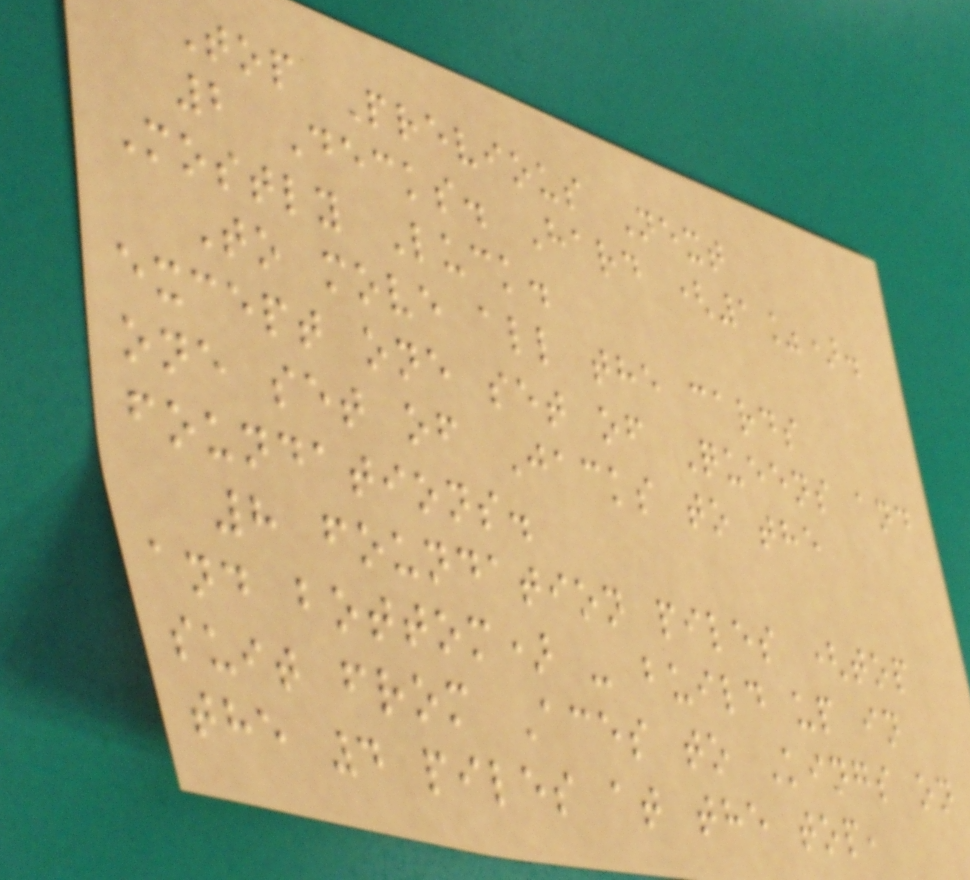Top Previous Next
2 Decks. Hard (1%).
Mostly Luck.
To move all the cards
except one set of Queens and
one set of Jacks to the
foundations.
8 foundation piles (top
and bottom) - build up in
suit from Aces to Kings on
the 4 piles at the top,
